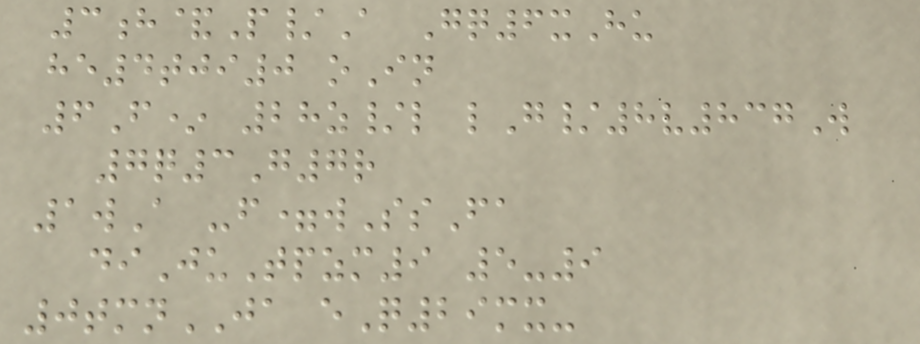3h&P/A Gq6xHu
he4tji0 oIn
6F* 28z/l lG/8v837W
7q3G7r
1wA -f=wSsFa
diJuTpzm9 5-9
0tmnJA eQ29mx-
